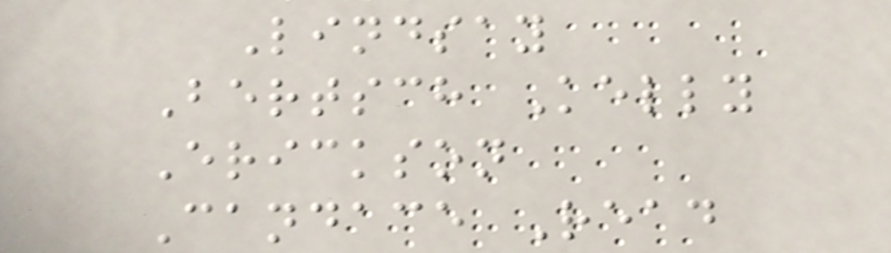Lindsay
Bertsch Kelly
Erickson
Candace Read
